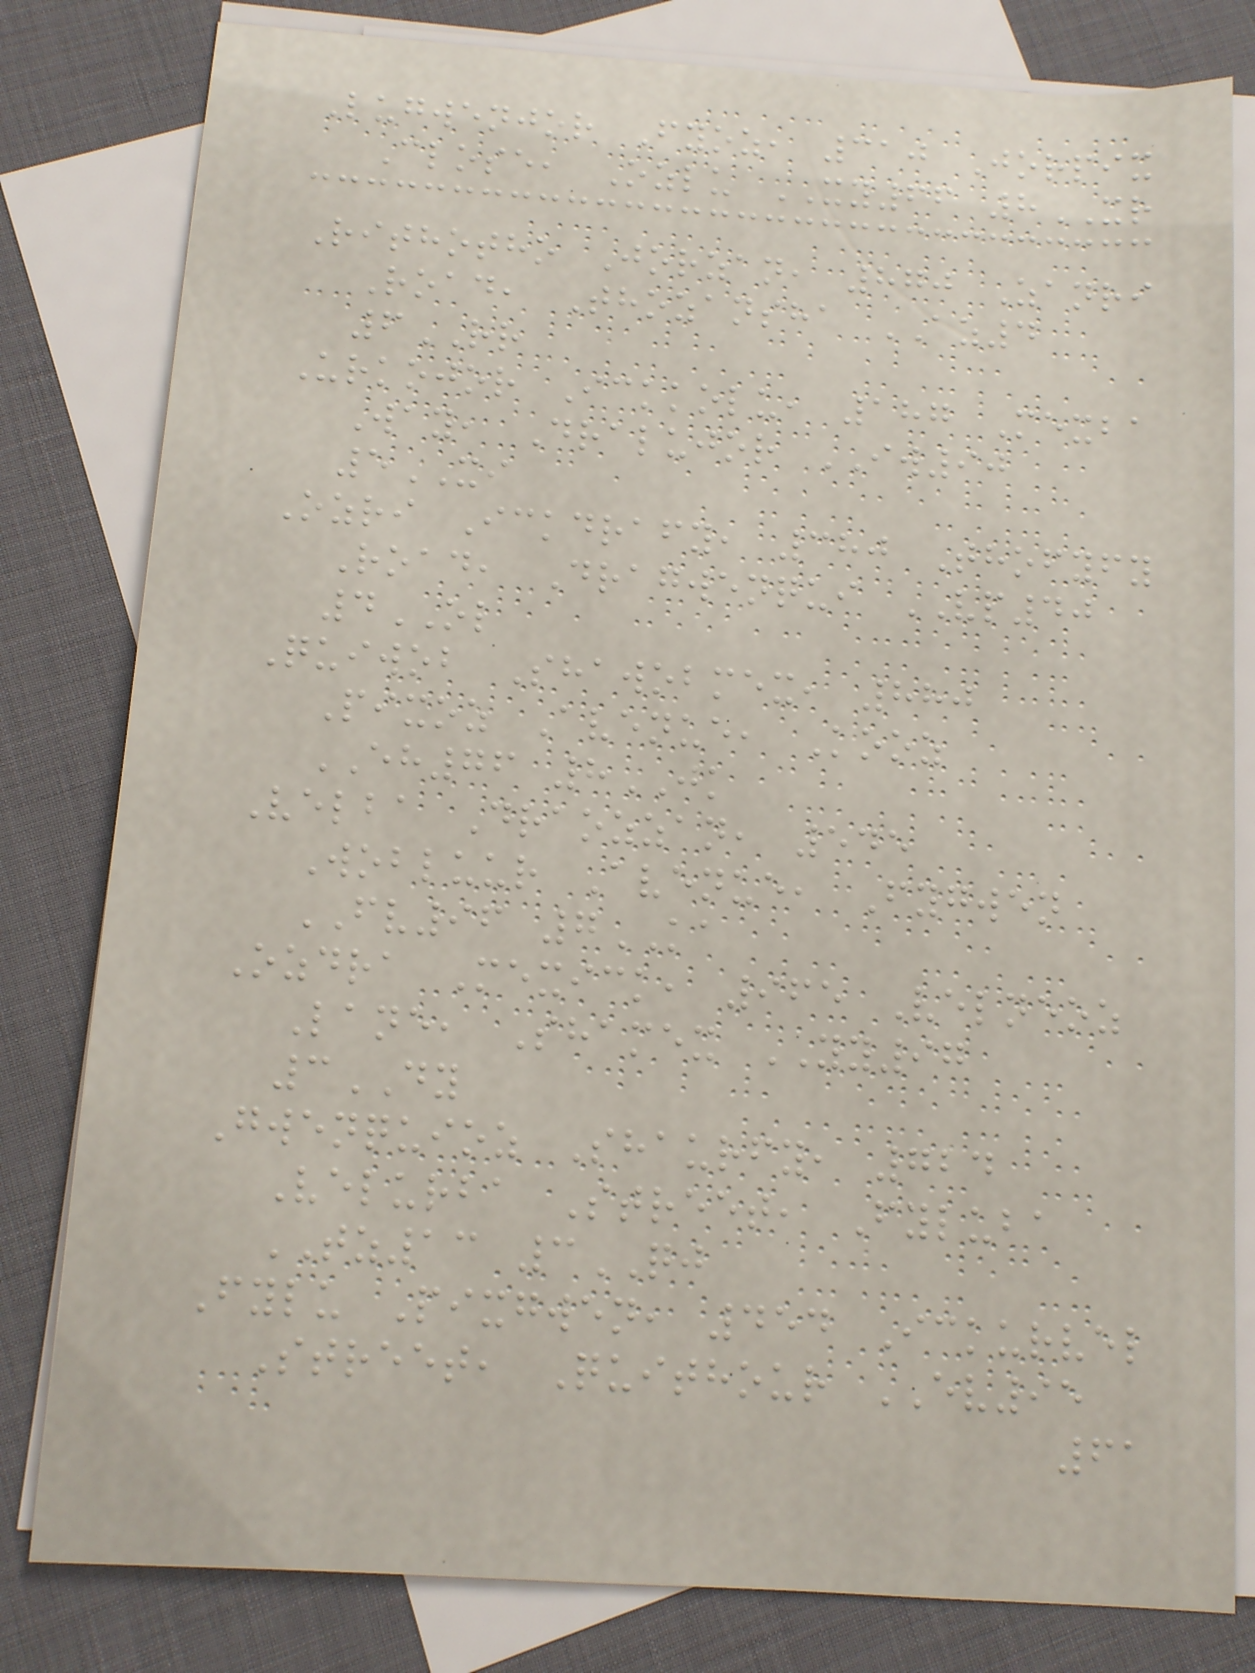Lugwenjor Fyoz, 310 Jorpix
Close, Ozlu XY66 8XR
Rithotho Jorzan, 870 Zanri
Road, Thozansha AZ4
6RR
Urkojor Ickkolu, 187 Mexba
Way, Dralujor IW90
5XI
Ozri Ickdrafy, 380 Thofyfy
Road, Dragwenqui VP40
4OL
Quiwob Shawobmex, 880
Pixoz Avenue, Kooz
EH76 8JK
Velba Draozzan, 545
Wobluur Avenue, Fygwen
FV96 7KA
Ozdra Mexick, 965 Velneoz
Lane, Shamex YY97
3DY
Gwenquioz Shaurfy, 724
Velurba Street, Fyluba
TZ13 3QJ
Fylu Pixgwen, 454 Ickurvel
Street, Quithour EV95
61
